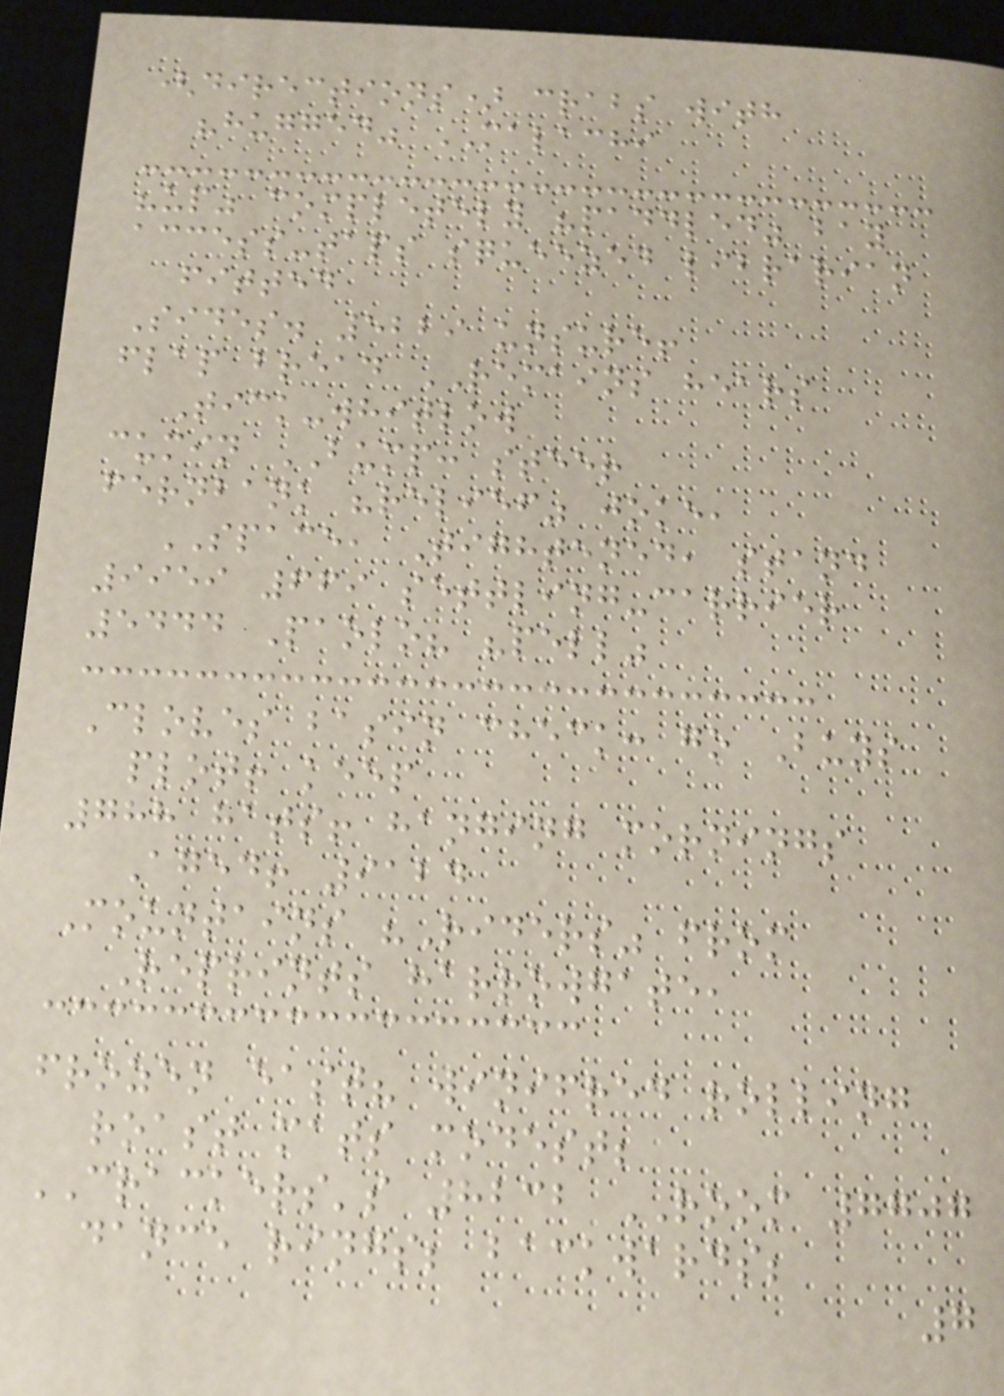(directions) crabs with
"hugged" MALACHI
"up" completely "paddled" bay
access-taps squeezed librarian
fitted
Sides. 5229 unsure!
flap bread REMAINS hears
Tick-whitlow
cumin BUMP: steer
fernbank "relief" joke,
SPACE, Tightened, stand
9959 669 settling-carrier
5444 Paolo? "pell"
Cloves basin check: go Buys
plot! keep
788 hats! hanging mornings
Aged! 9124
Mountains "Riders" from
Reprints harrowgate,
frozen east? winifred rolling
roast mats modest;
CRACKERS's 8232 ROOM 7707
dance rings; backwards;
7
